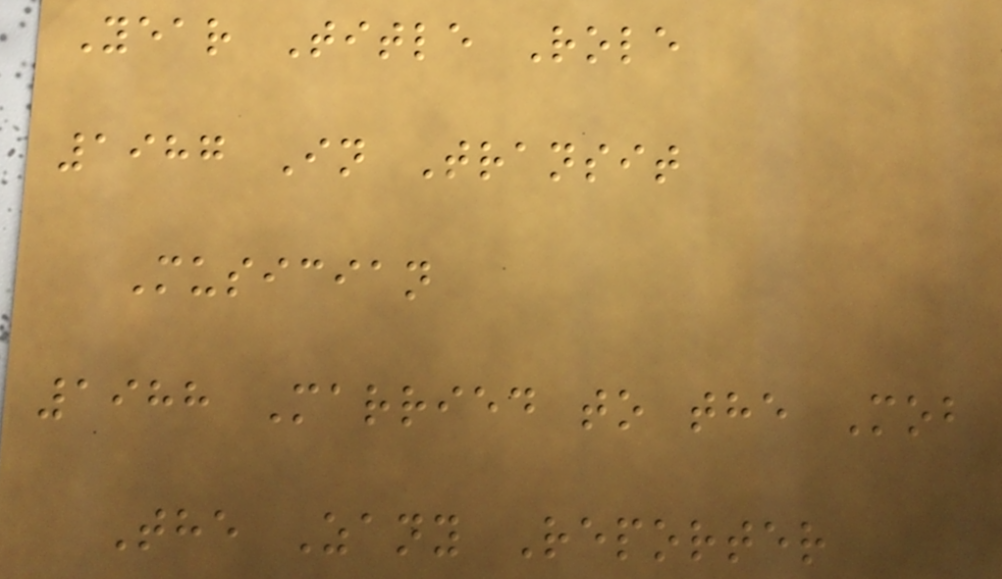Year Title Role
1987 In Transit
Musician
1988 Married to the Mob
The Zany Reporter
